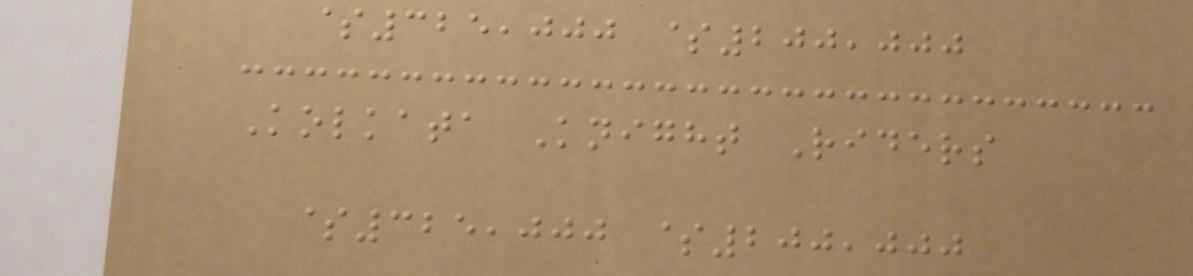$325,000 $200,000
Kolkata Knight Riders
$325,000 $200,000
